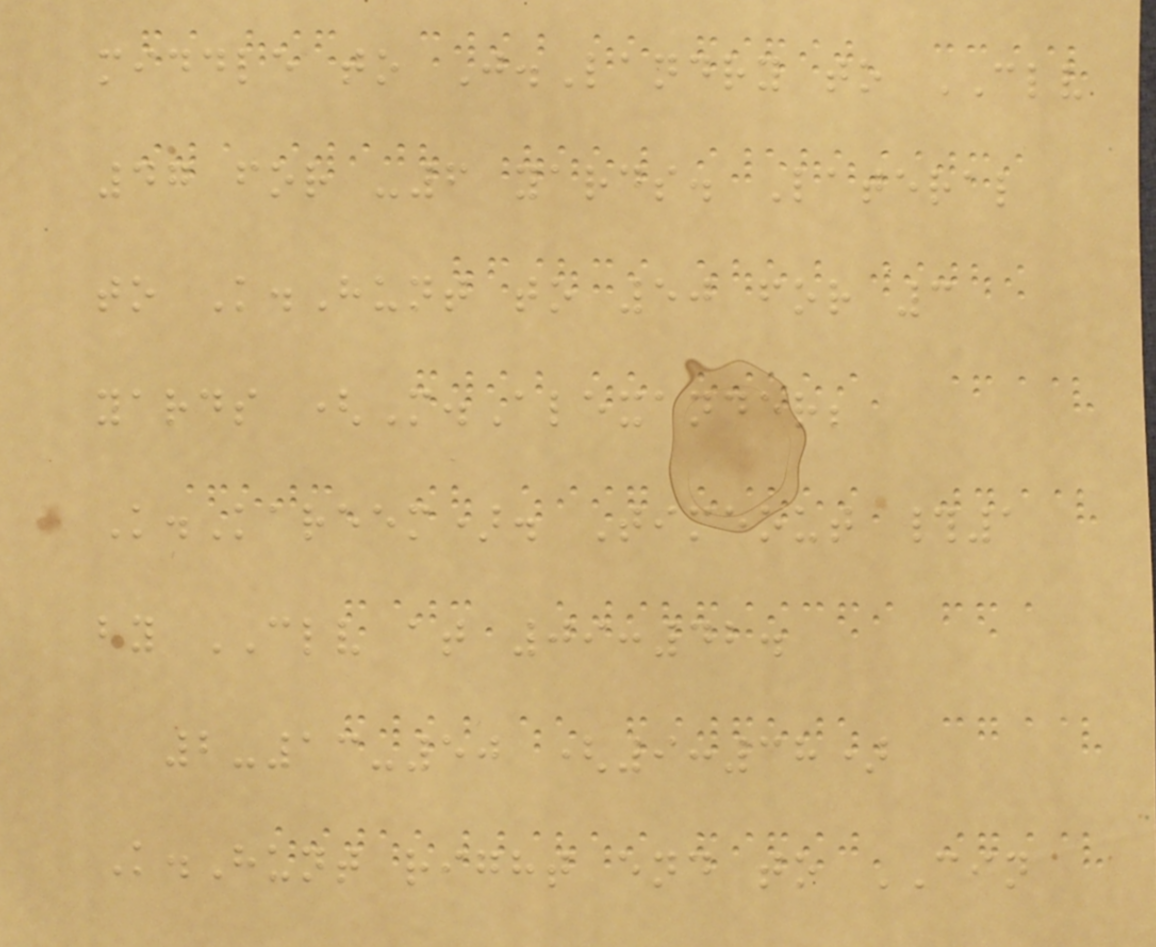middle to J.Landry to CLV
47 for -6 yards. Lateral
to K.Hunt to 50 for 3
yards (M.Alexander;
K.Kareem). Timeout #1
by CLV at 09:42.
2-13-50 (9:38)
K.Hunt right end to CIN
